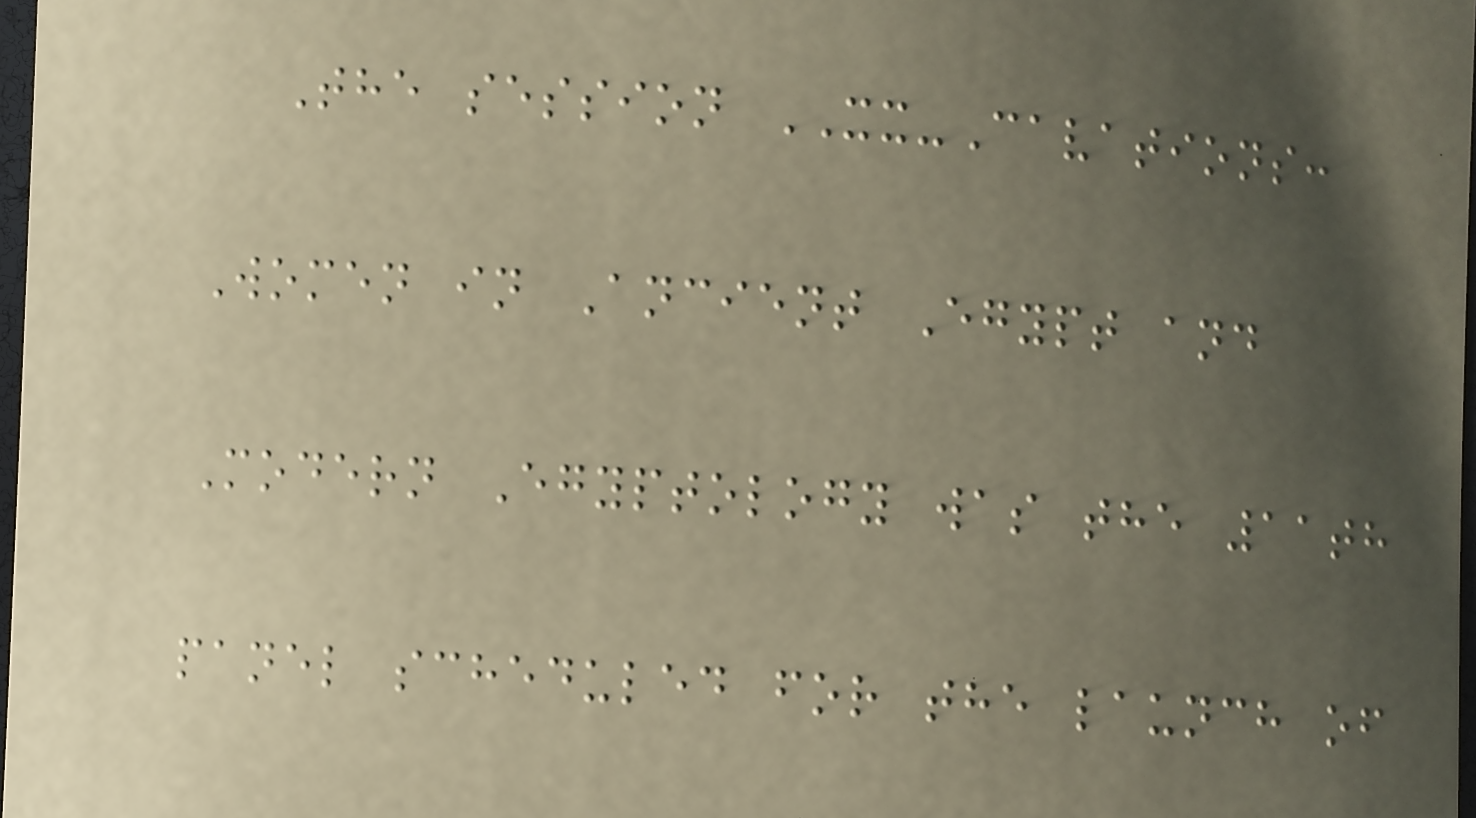The session XX-Cavations:
Women in Ancient Egypt and
Modern Egyptology was the 11th
panel scheduled for the launch of
